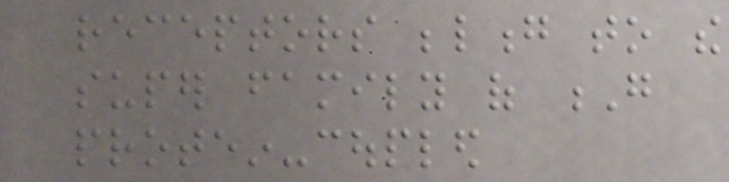receptors belong to the
super family of G
protein-coupled
